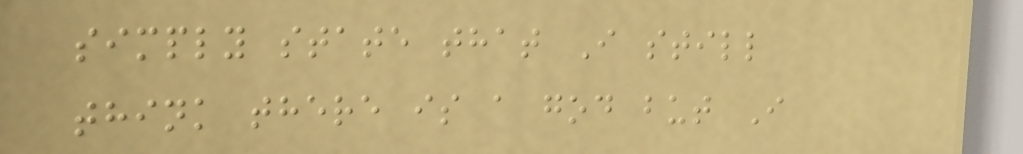simply state that I still
think there is a god but I
